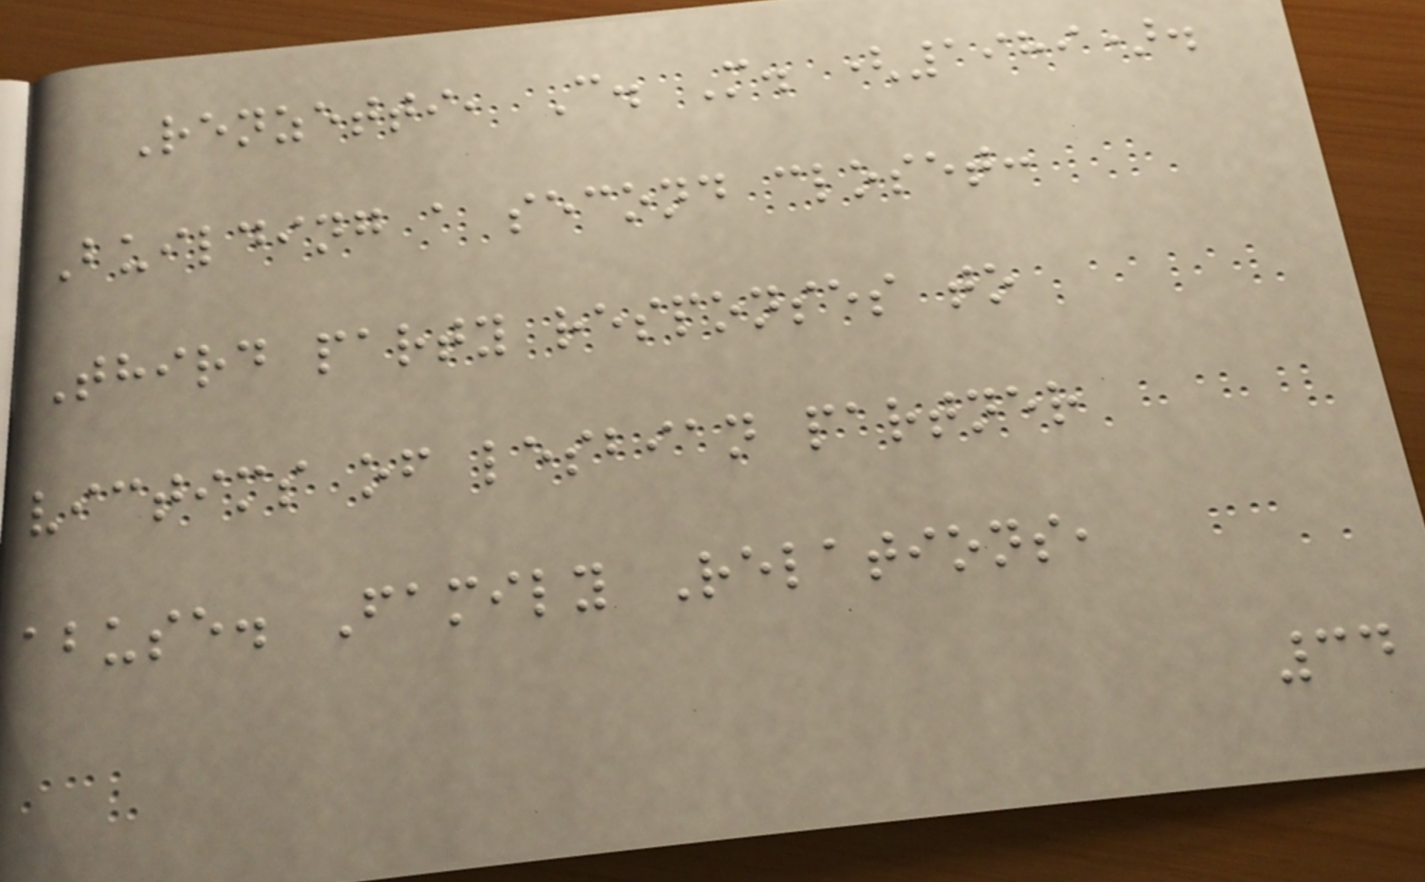Renzetti, C. M. (1989).
Building a second closet:
Third party responses to
victims of lesbian partner
abuse. Family Relations,
34
